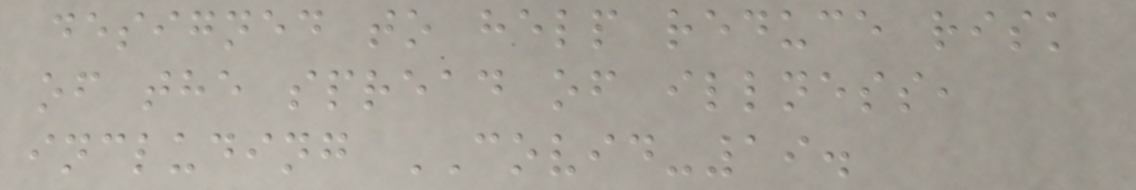designed to help reduce risk
of the spread of illness,
including COVID-19.
